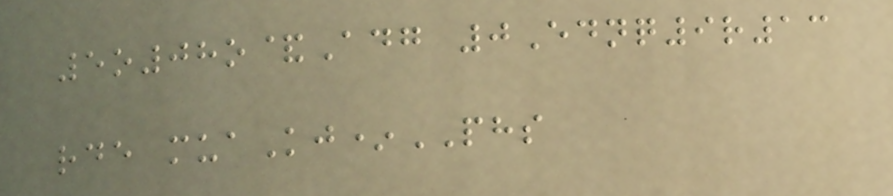5o08o&Adg 0Ednq9r13
rde muaKj*PHS
